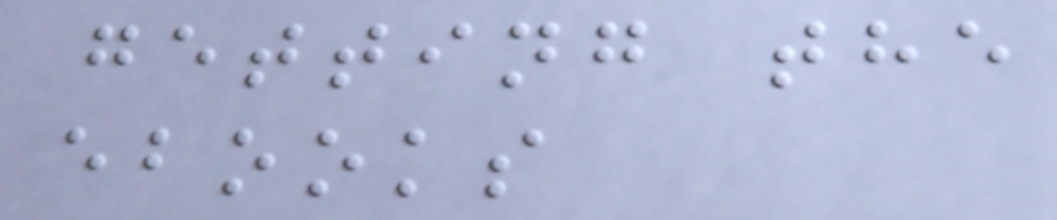getting the
ebooks
